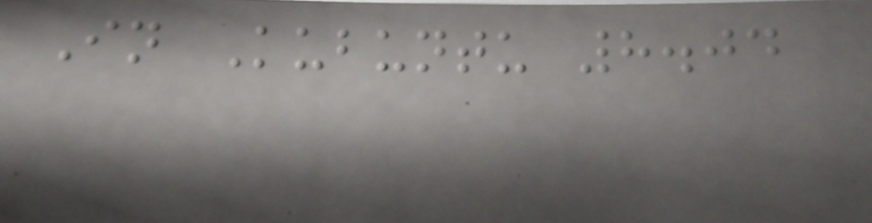In Kubuntu 8.04
